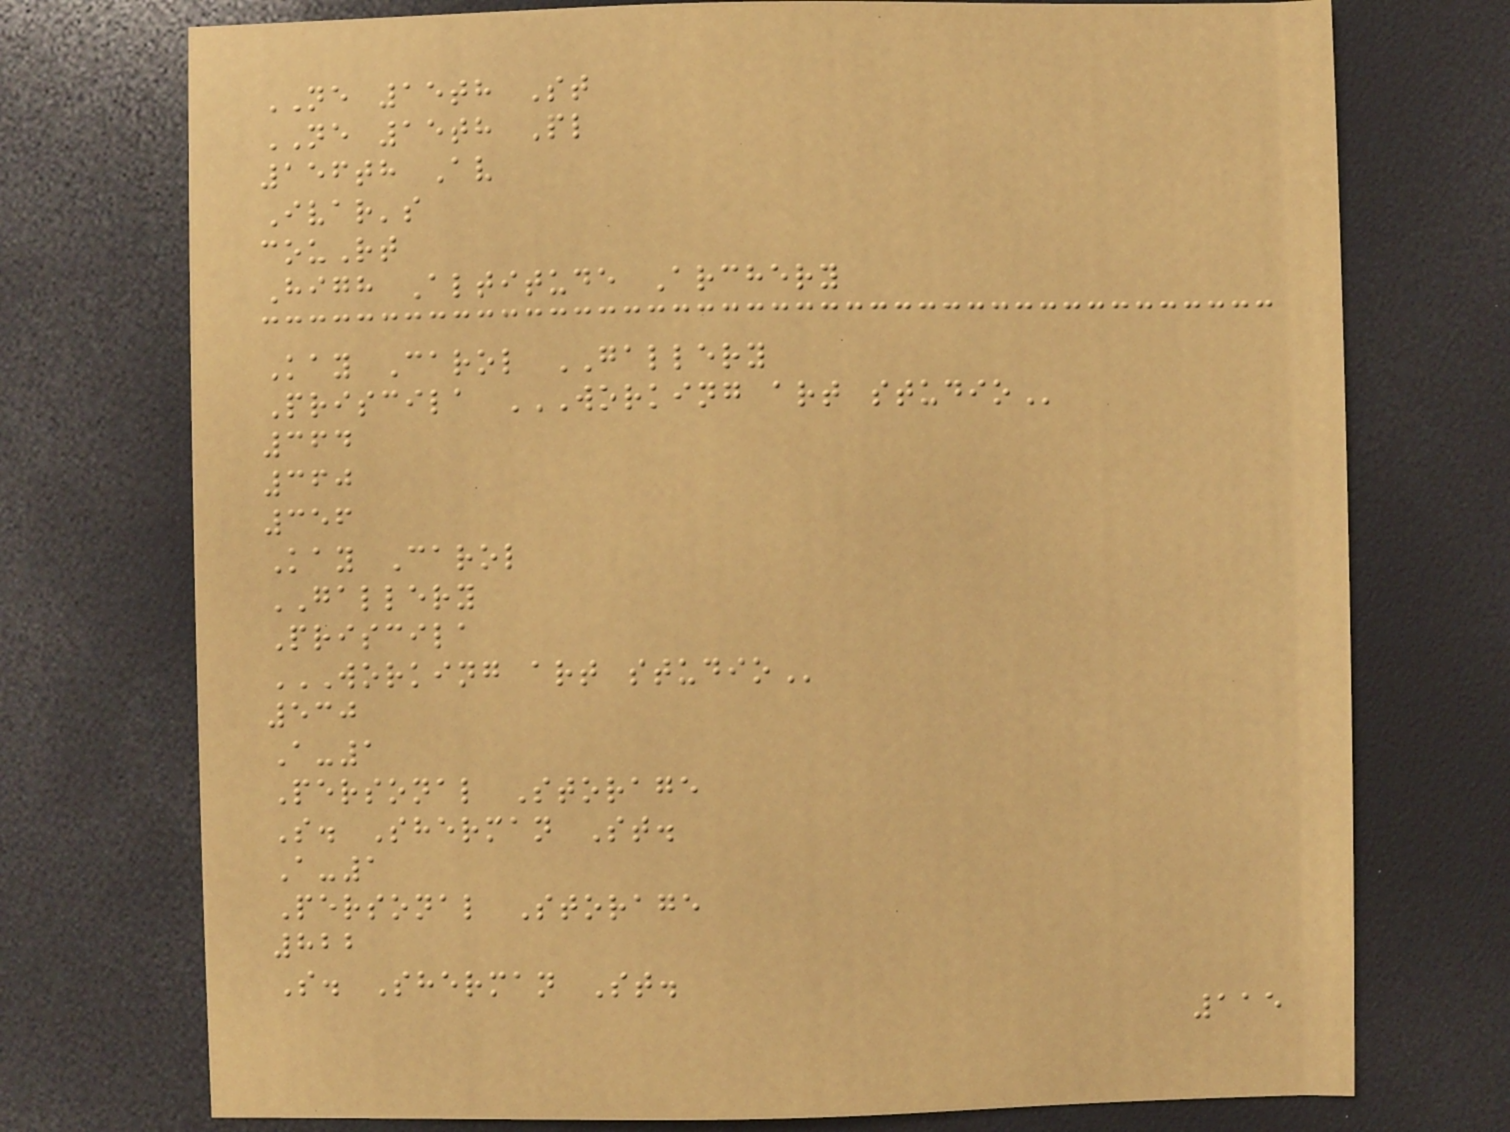NE 15th St
NE 15th Pl
156th Av
Ivar's
couRt
High Altitude Archery
Kay Carol GALLERY
Priscila WORKING ART STUDIO
364
360
356
Kay Carol
GALLERY
Priscila
WORKING ART STUDIO
530
A-1
Personal Storage
S. Sherman St.
A-1
Personal Storage
822
S. Sherman St.
115
